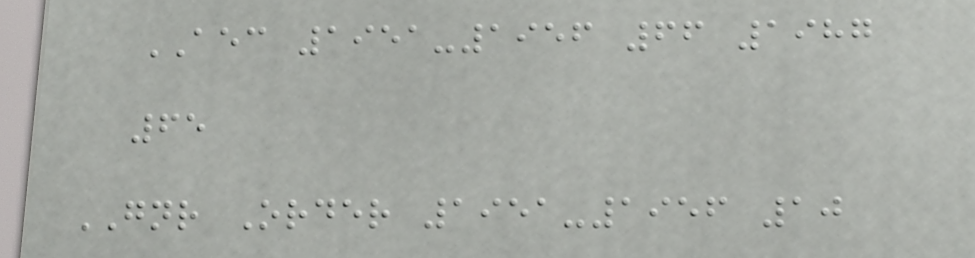AEC 1951-1956 66 1987
65
GNR Order 1951-1956 10
